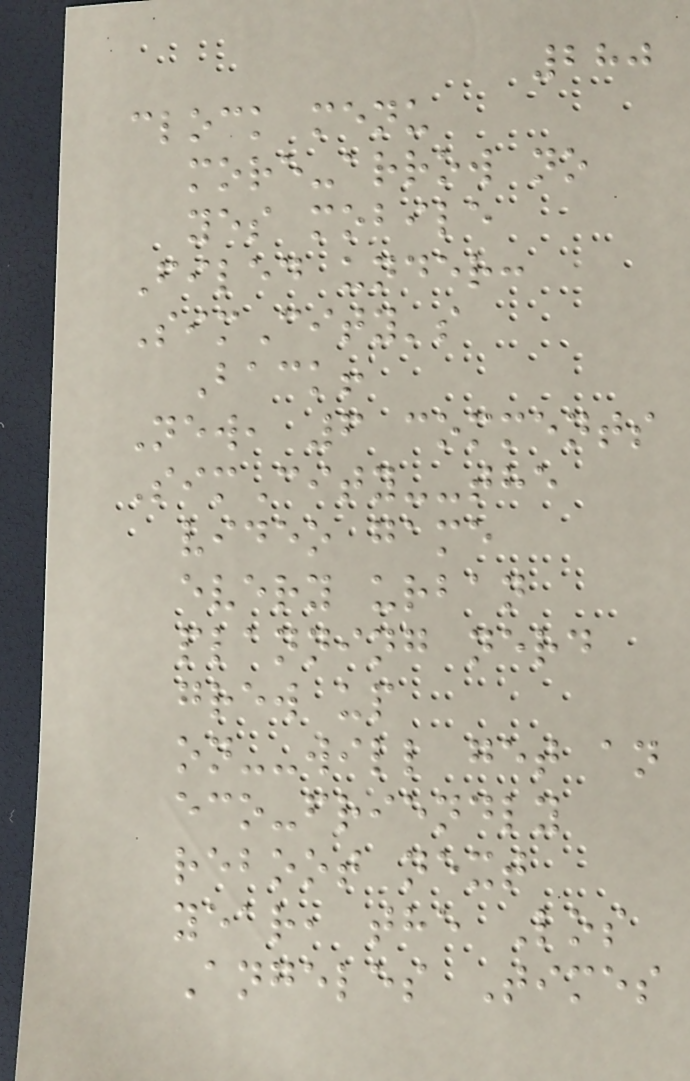280
clock menu
more-arrow no
yes mobile
Filed under:
SimCity's
Back!
New, 6 comments
SimCity--the
video game
every urban
planning nerd
grew up
on--will get an
eco-friendly
reboot next
year, the Los
Angeles Times
